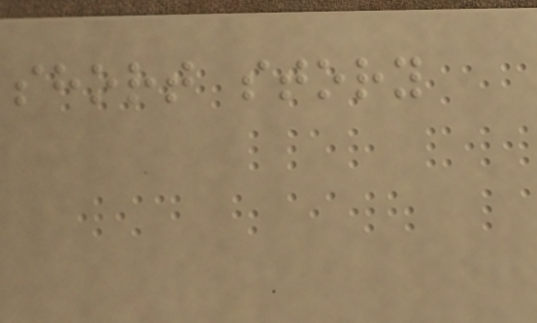short story
